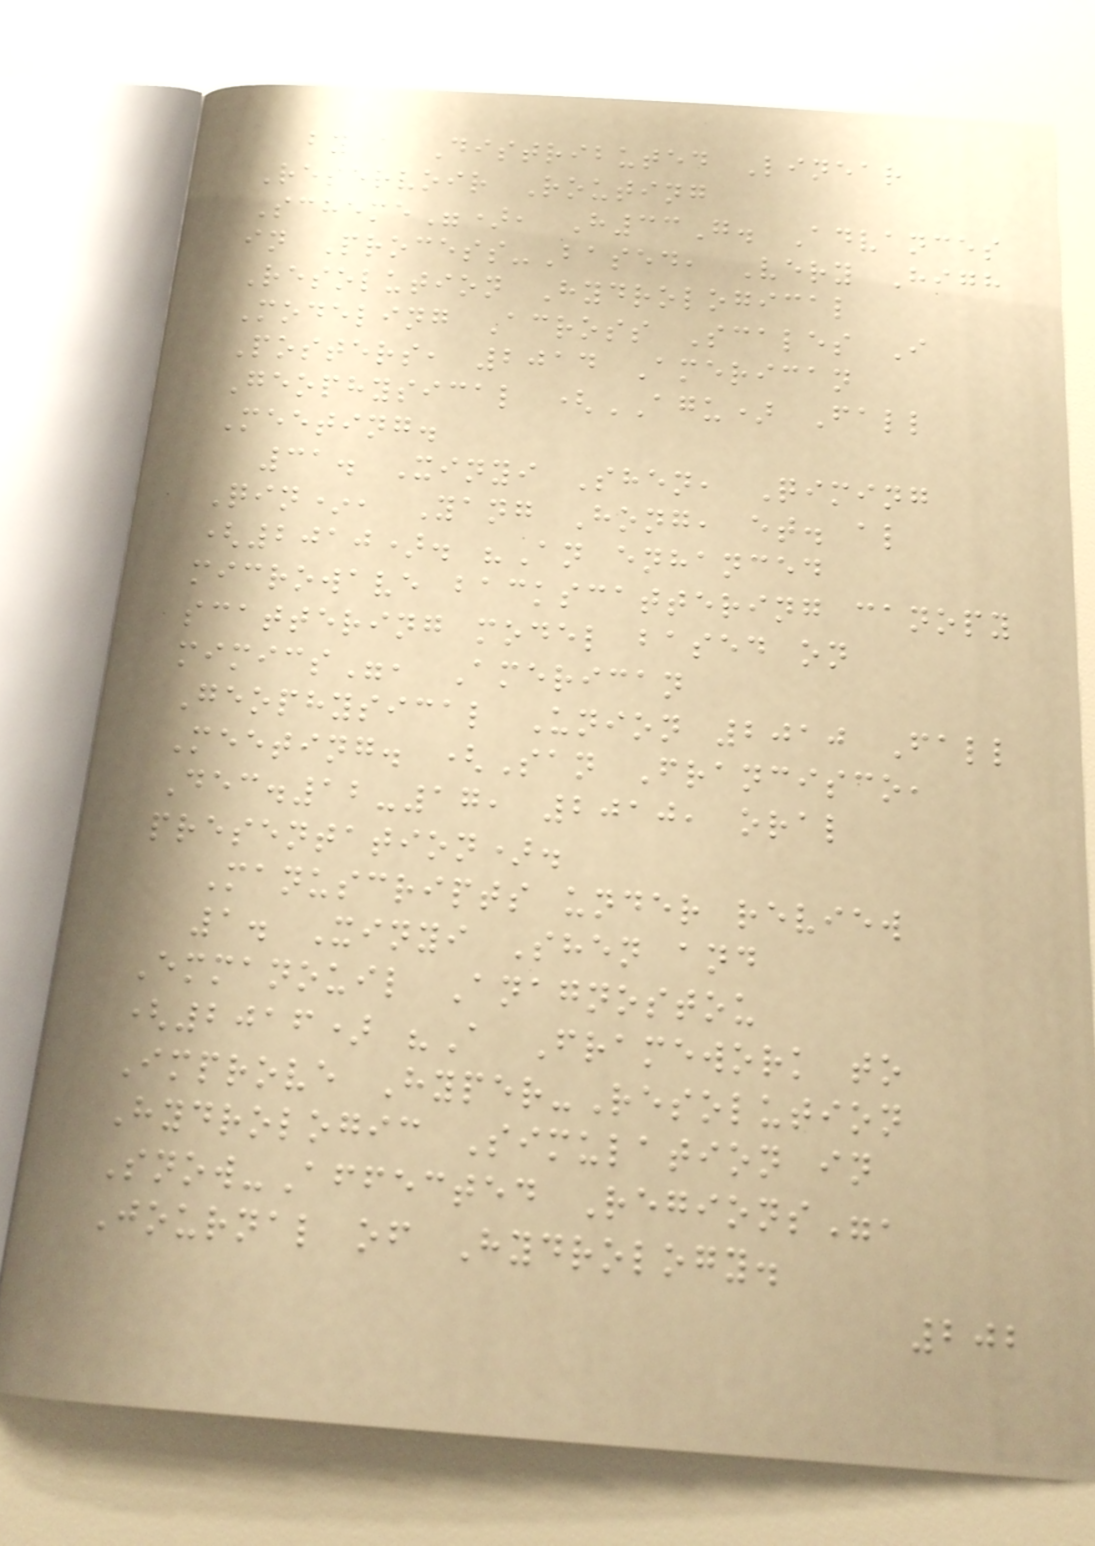by a Distributed Linear
Reservoir Routing
Scheme"), H33G. Advances
in Process-Based, Very High
Resolution Hydrological
Modeling Across Scales I
Posters, 2014 American
Geophysical (AGU) Fall
Meeting.
31. Xinyi Shen, Qiming
Qin*, Yang Hong, et. al
(2010). "An enhanced
microwave backscattering canopy
scattering model based on
mimics", American
Geophysical Union 2010 Fall
Meeting. (San Francisco,
Dec.12-17, 2010, oral
presentation).
Manuscripts under review
1. Xinyi Shen and
Emmanouil Anagnostou
(2016) "A Framework to
Improve Hyper-Resolution
Hydrologic Simulation in
Snow-Affected Regions",
Journal of Hydrology.
202
